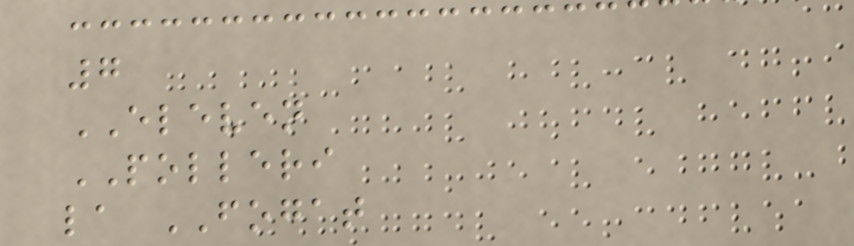7
ELEVEN
POLLERI
la FOGAT
